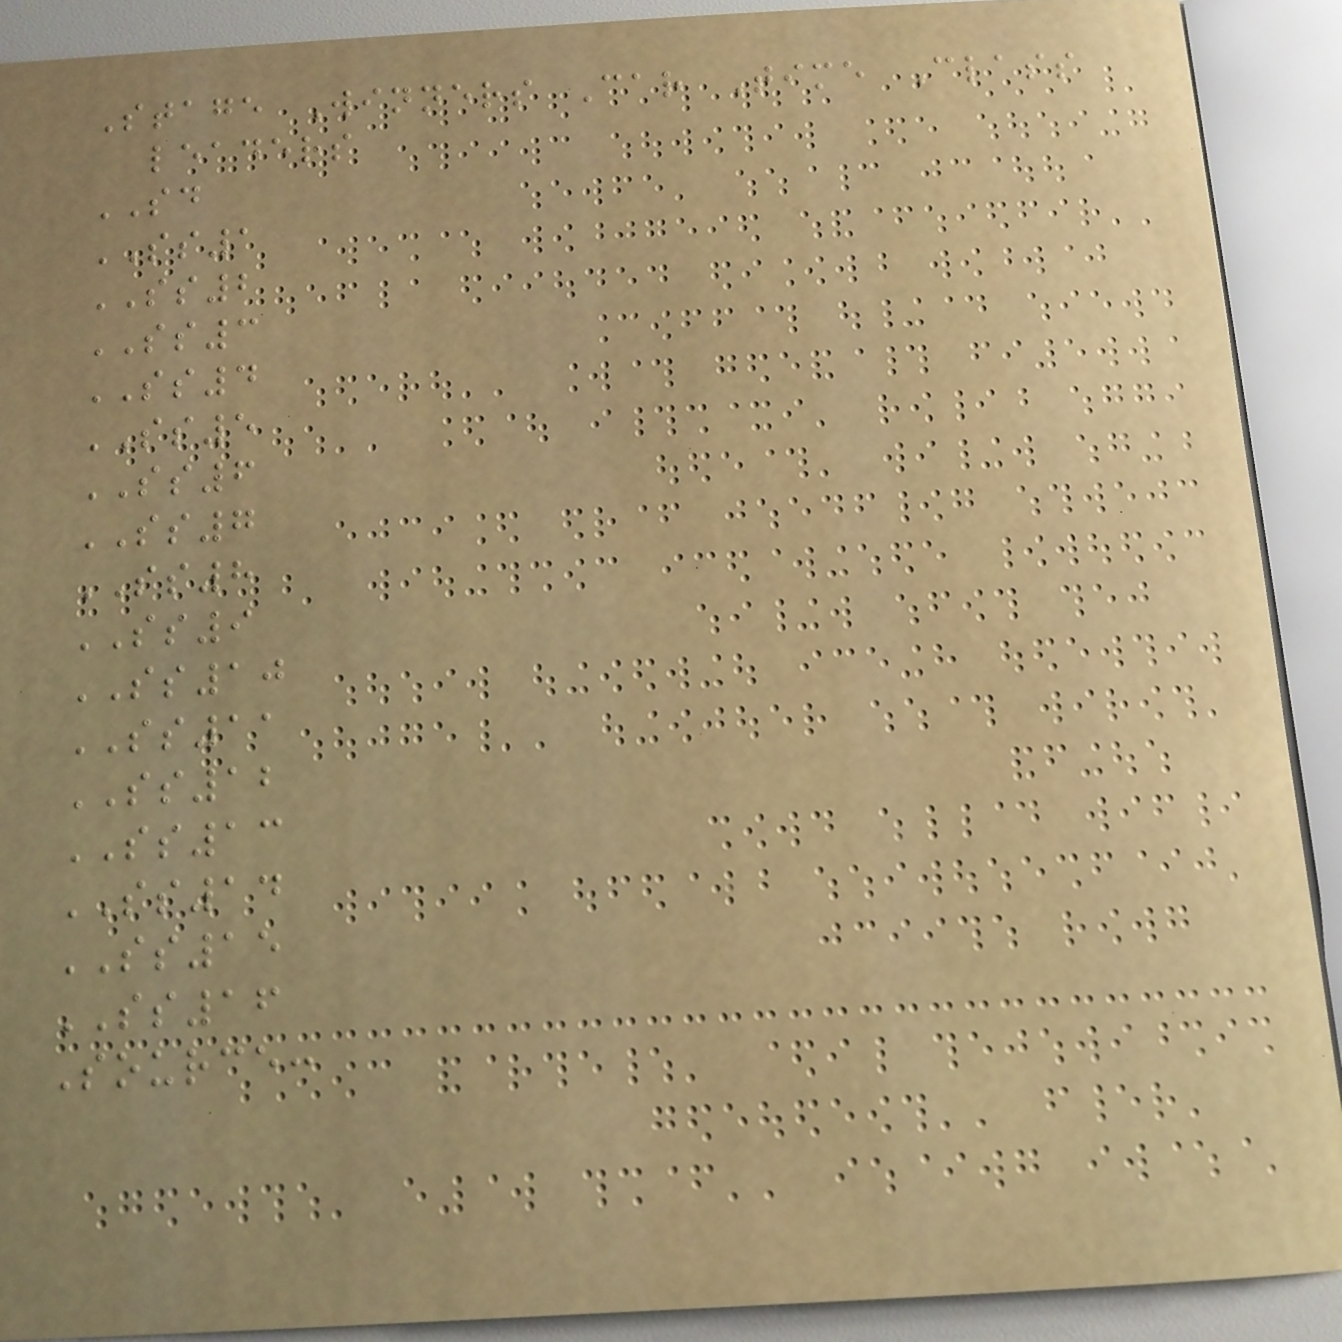Stage Winners Car Time Class
leaders
SD
SS1
SS2
SS3
SS4
SS5
SS6
SS7
SS8
SS9
SS10
SS11
SS12
SS13
SS14
SS15
SS16
Source:
